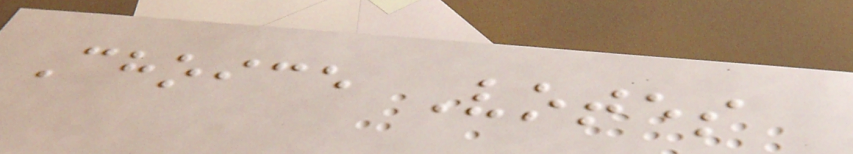Choice Votes
